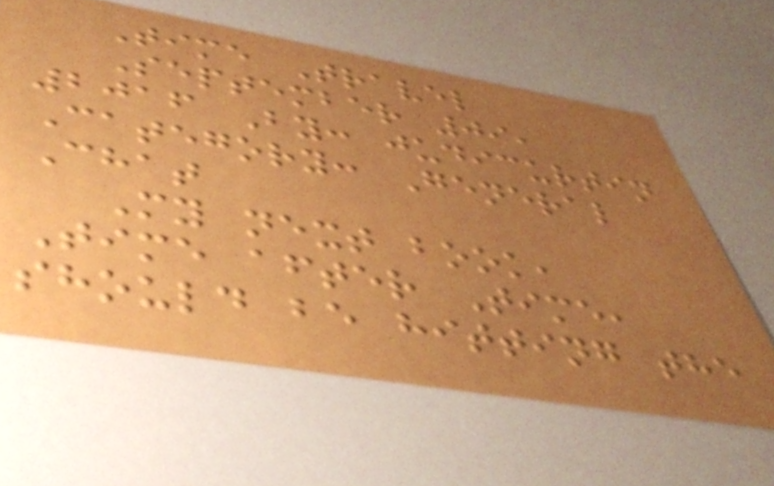Time Travel
September 09,
2016 By: judicurtin
Category: General
Chat
My next book,
Time after Time,
should be hitting the
